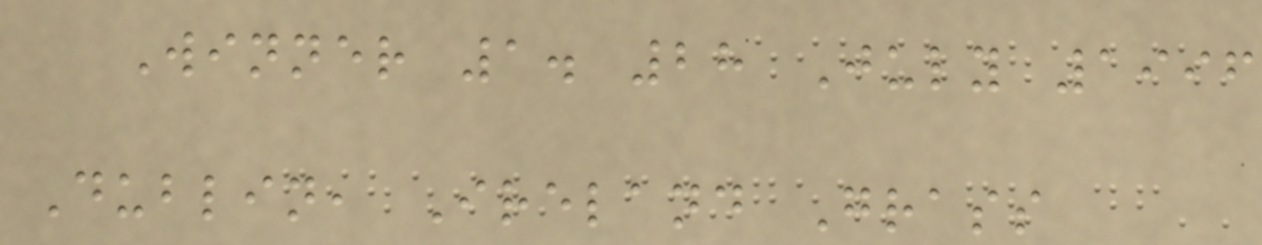Winner 1. 28 July 1996
Dublin, Ireland Grass
